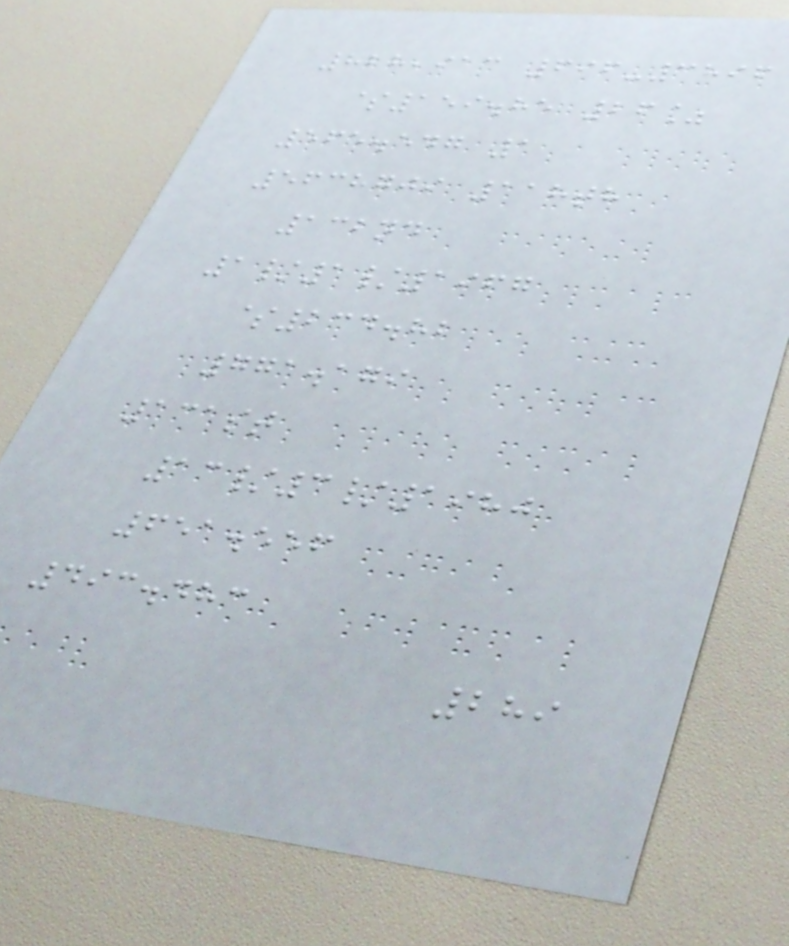828,913 696-3896
$159.85 26%
565.547 1
5638709 118th
132nd
1/1/1967
$234.82
771.179
131st
13/3/1980
651.556
493.483
289
